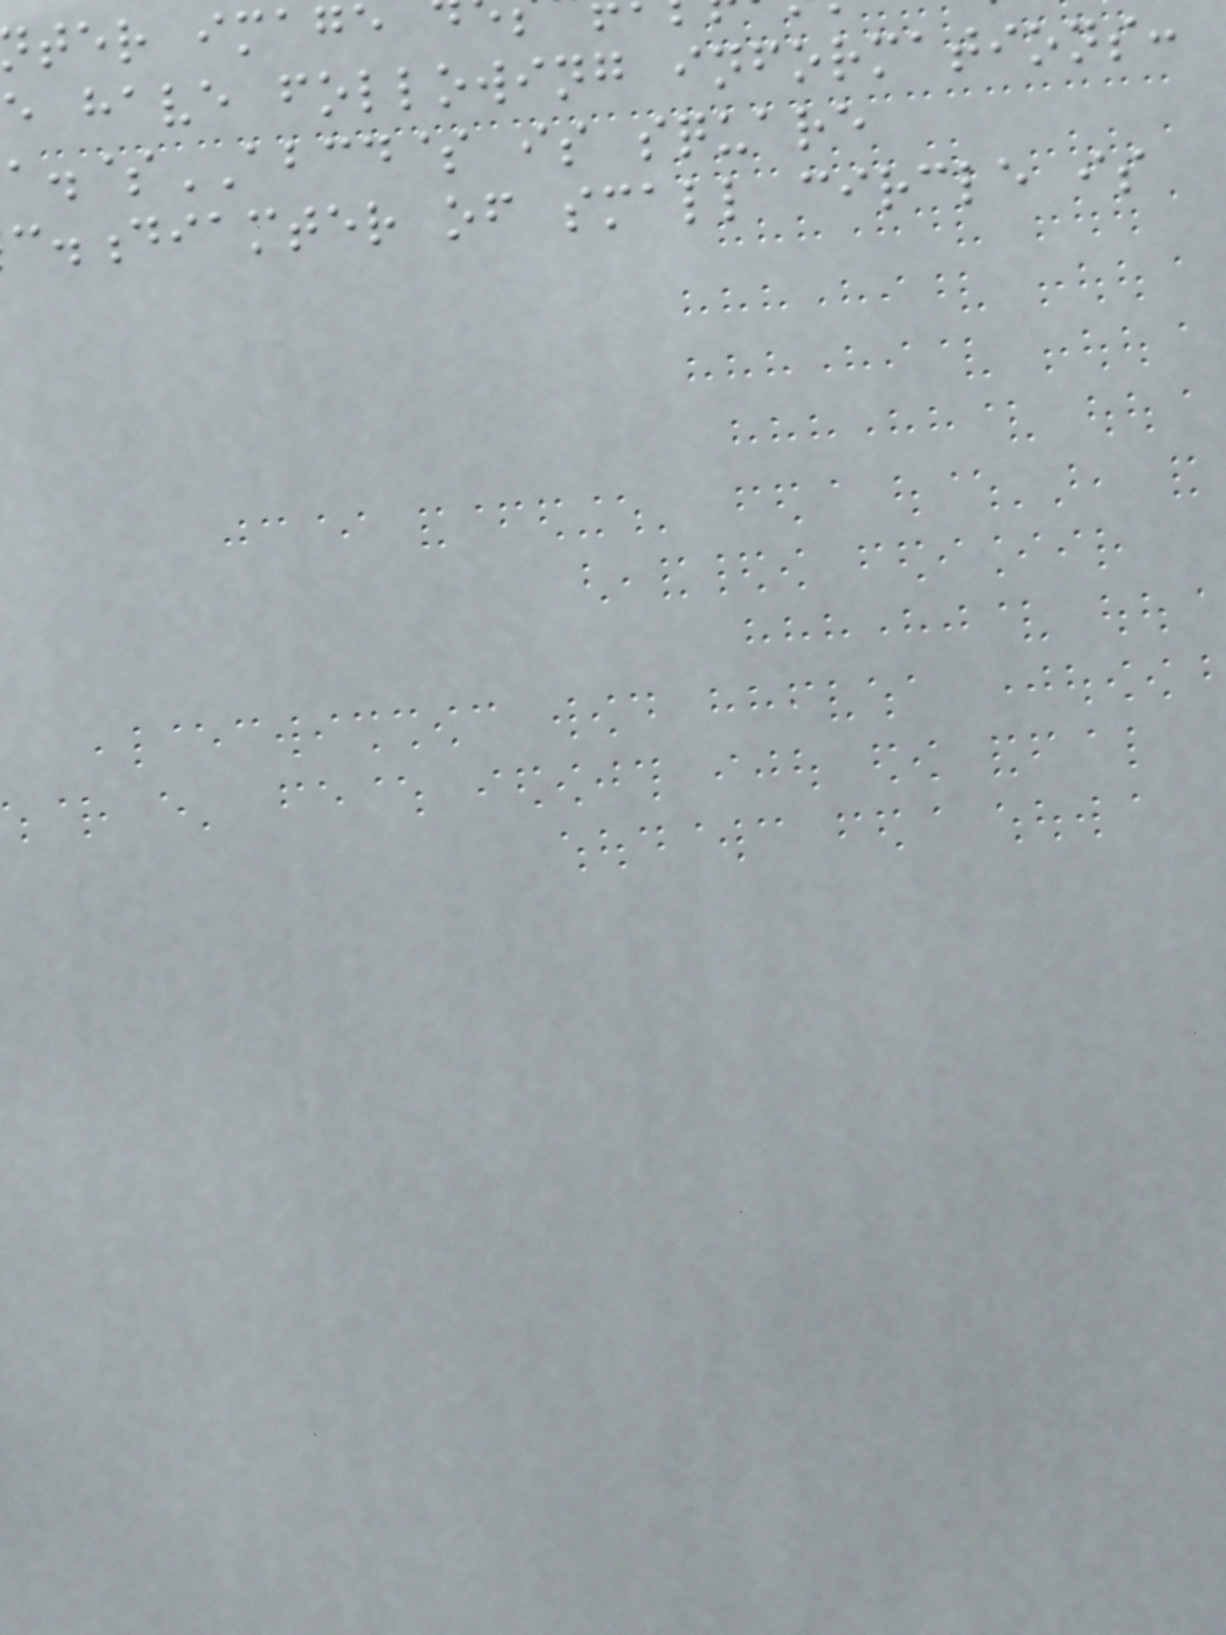ter image
e have following informations:
.$ABCD$ is square
diamter of small circle is
